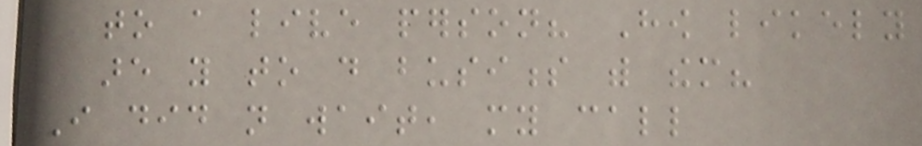to a live person? How likely
are you to do business with them?
I did not wait, my call
